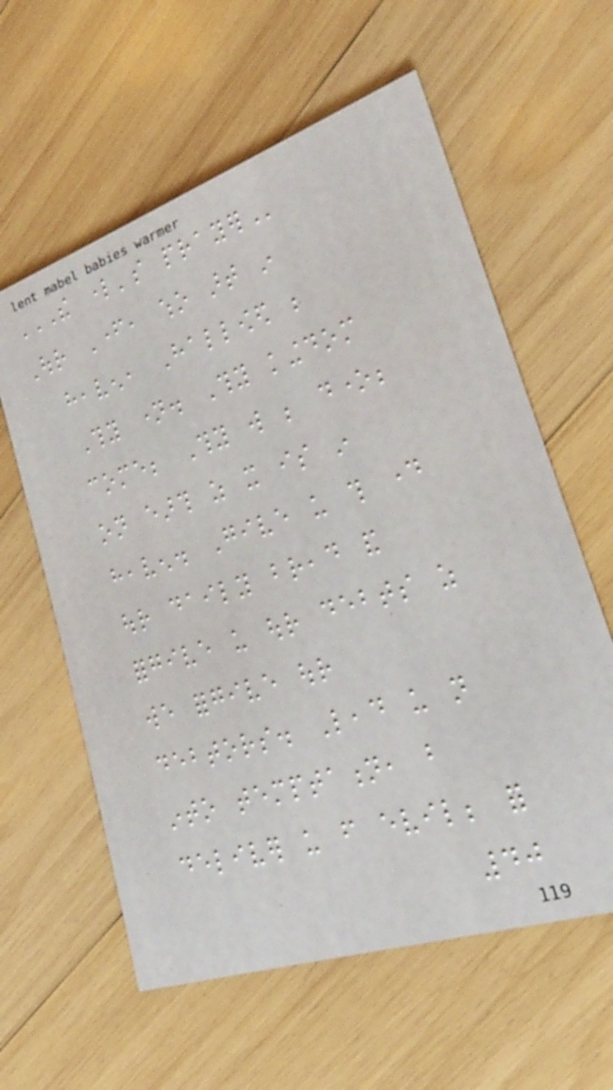THE LORD'S PRAYER
Our Father, who art in
heaven, Hallowed be
Thy name. Thy kingdom
come; Thy will be done;
on earth as it is in
heaven. Give us this day
our daily bread and
forgive us our debts as
we forgive our
debtors. Lead us not
into temptation, but
deliver us from evil; for
40
